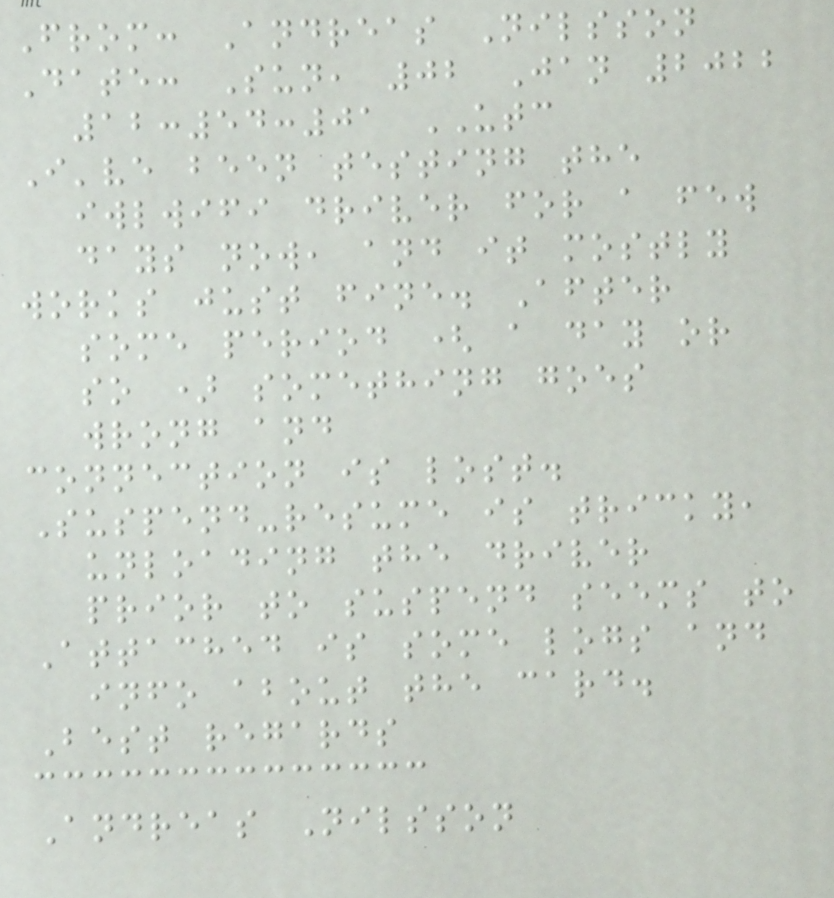From: Andreas Nilsson
Date: Sun, 02 Jan 2022
12:54:01 UTC
I've been testing the
iwlwifi driver for a few
days now, and it mostly
works just fine. After
some period ( a day or
so ) something goes
wrong and
connection is lost.
Suspend-resume is tricky,
unloading the driver
prior to suspend seems to
Attached is some logs and
info about the card.
Best regards
Andreas Nilsson
